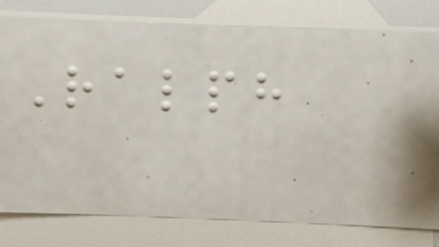Ralph
